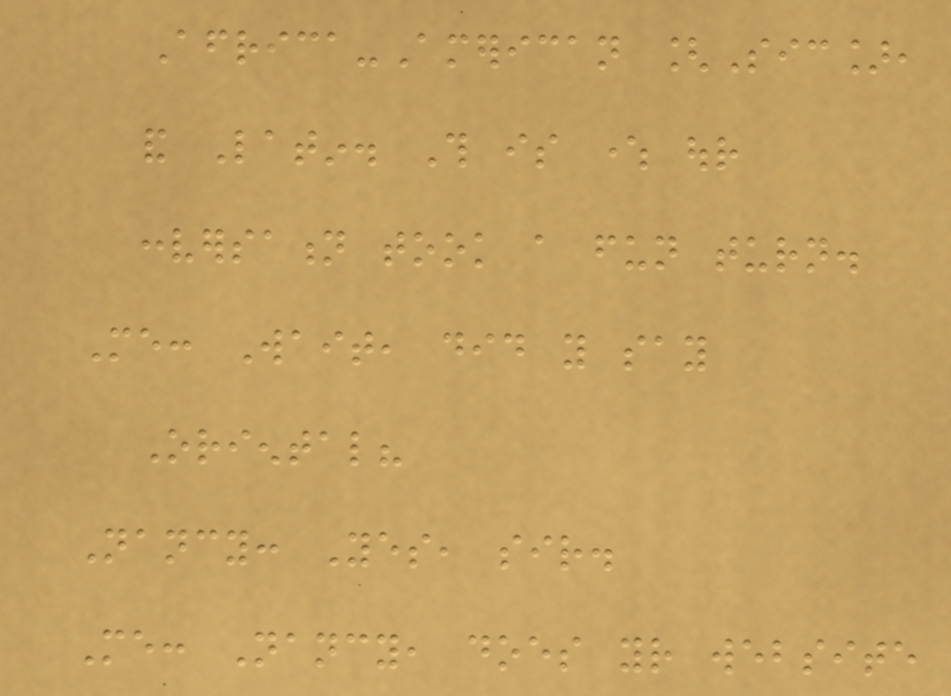Africa-American [Sic],
and Latin. This is where our
conversation took a fun turn.
Me: Wait, did you say
Oriental?
Nancy: Yes, sir.
Me: Nancy, does your website
